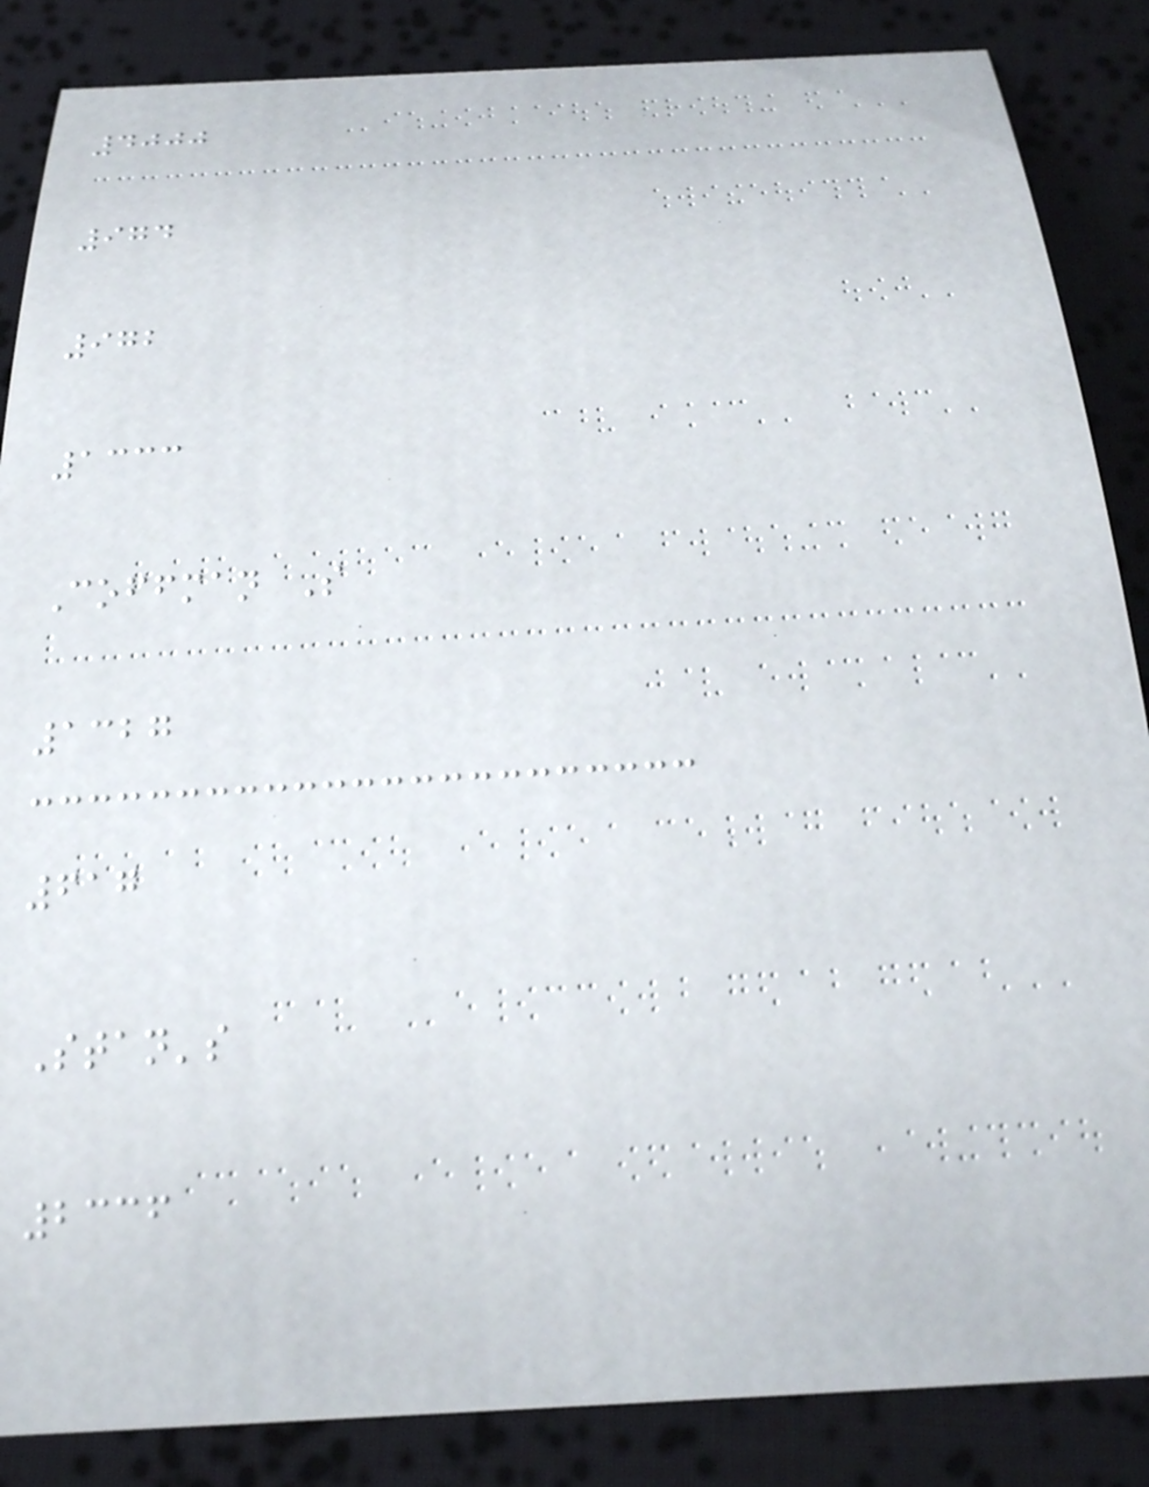4000
974
972
1333
Coffman S
1327
617
Stan's
2336
